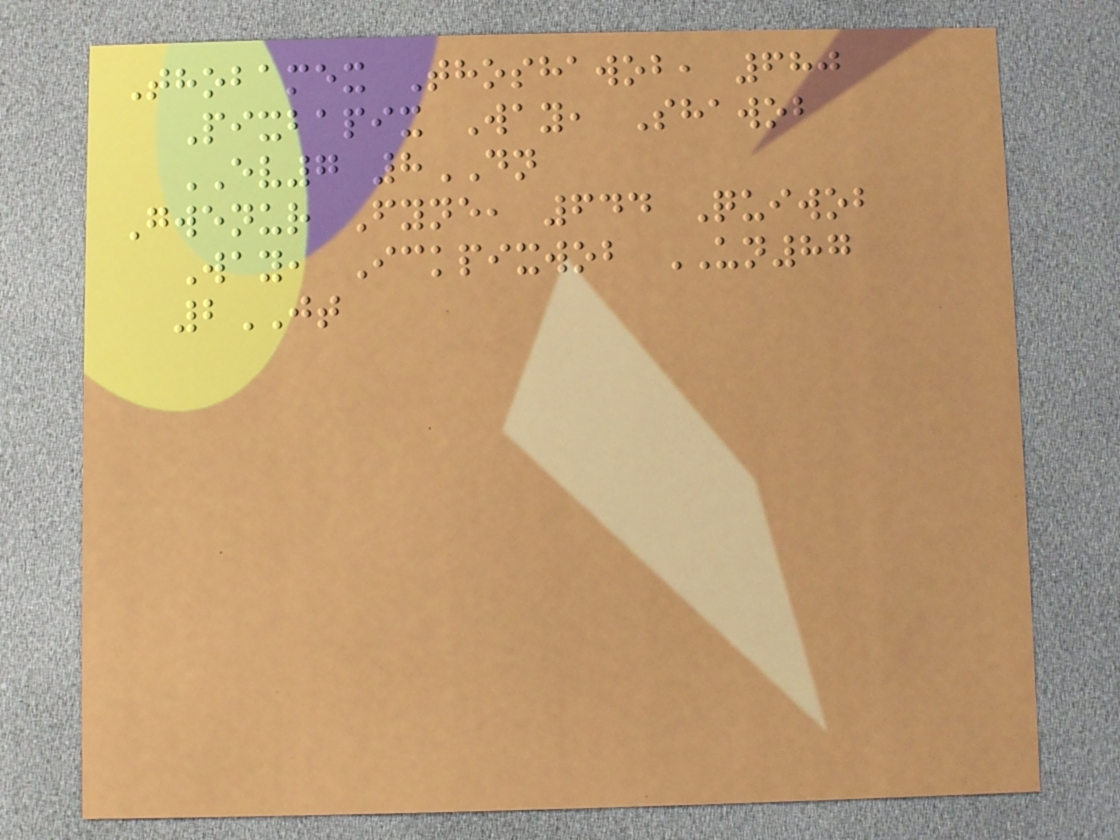Thobamex Thoshawob, 680
Pixbapix Way, Shawob
EV7 8DN
Gwenur Fyne, 644 Quiwob
Way, Ickpixwob UN87
2JT
